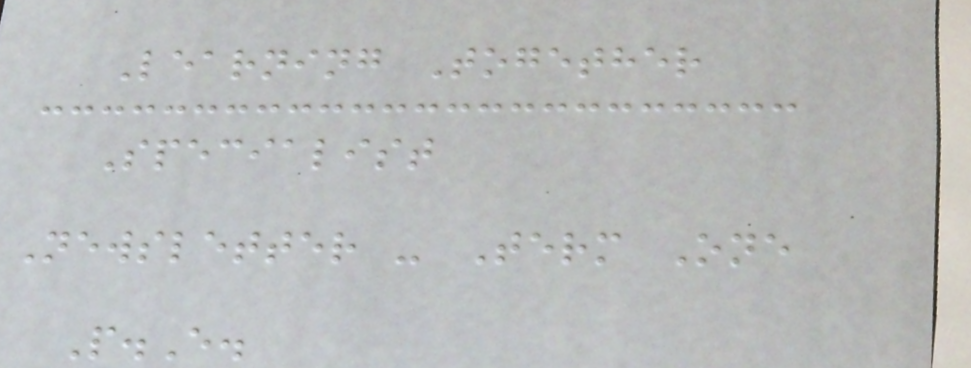Learning Together
Specialist
Newsletter - Term One
P.E.
